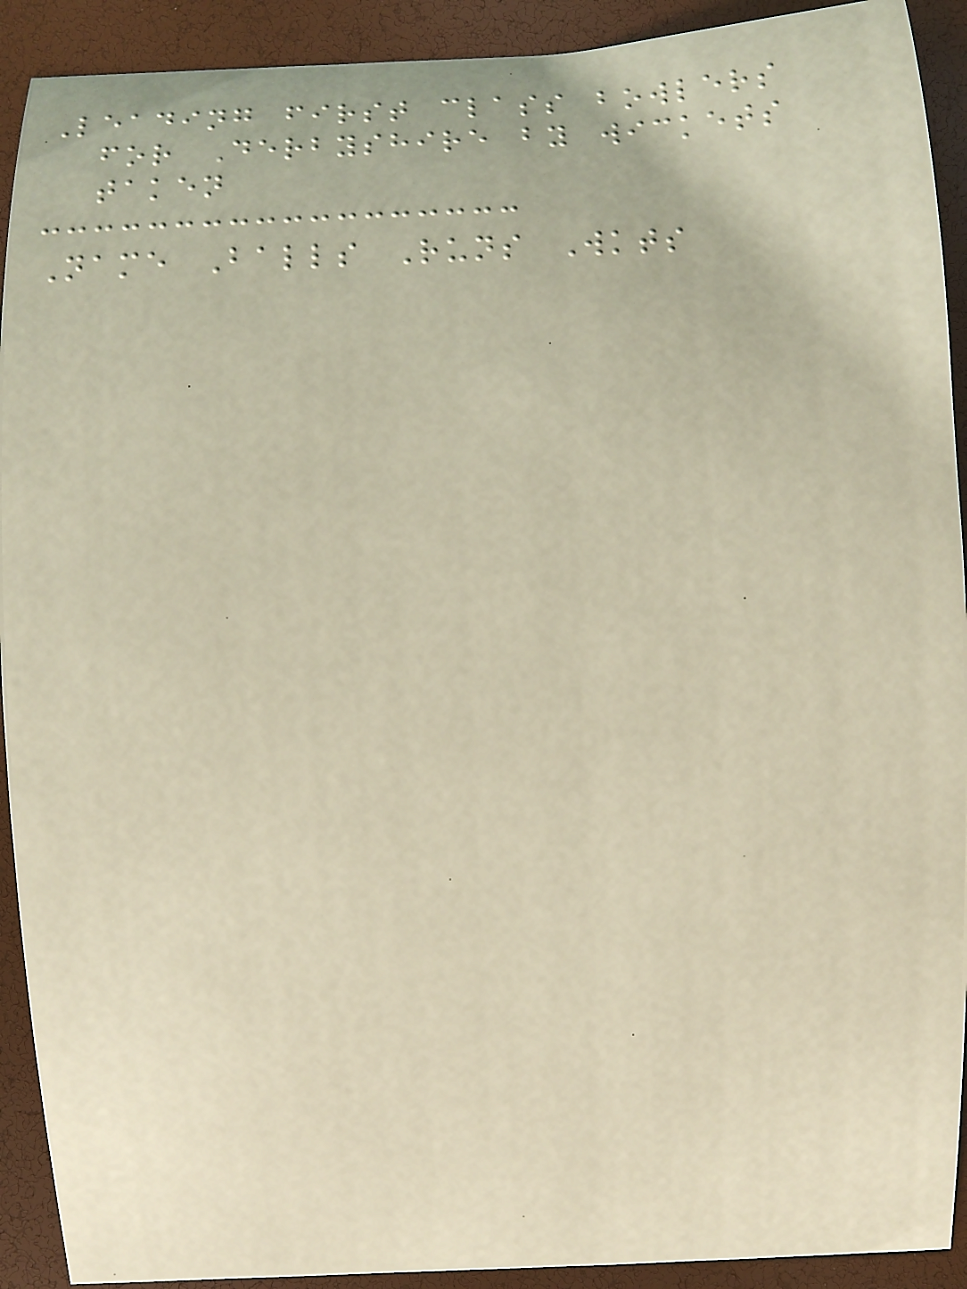Leading first class bowlers
for Derbyshire by wickets
taken
Name Balls Runs Wkts
